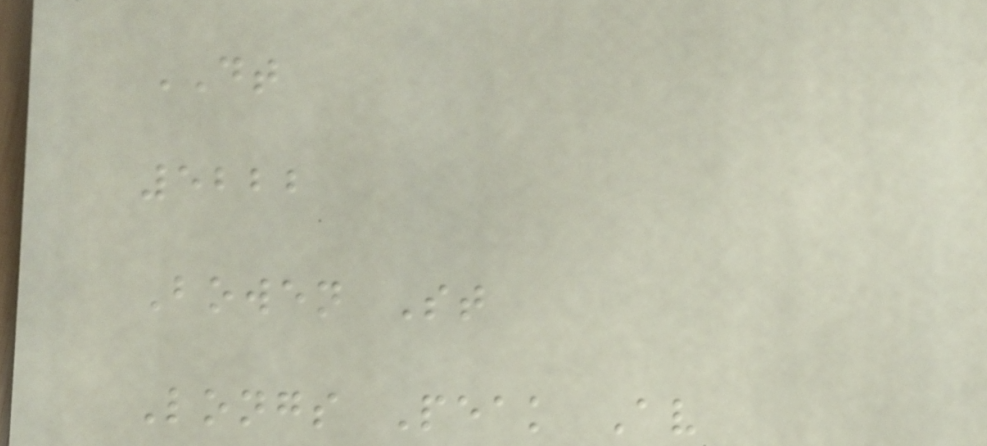DT
5222
Bowen St
Longs Peak Av
